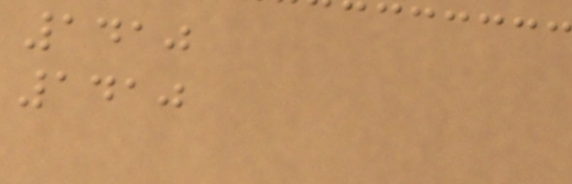1410
1410
